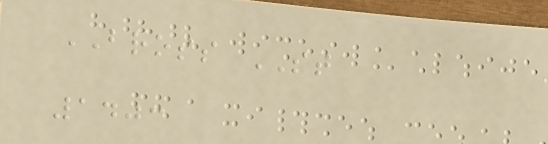BROSS ST
1403
